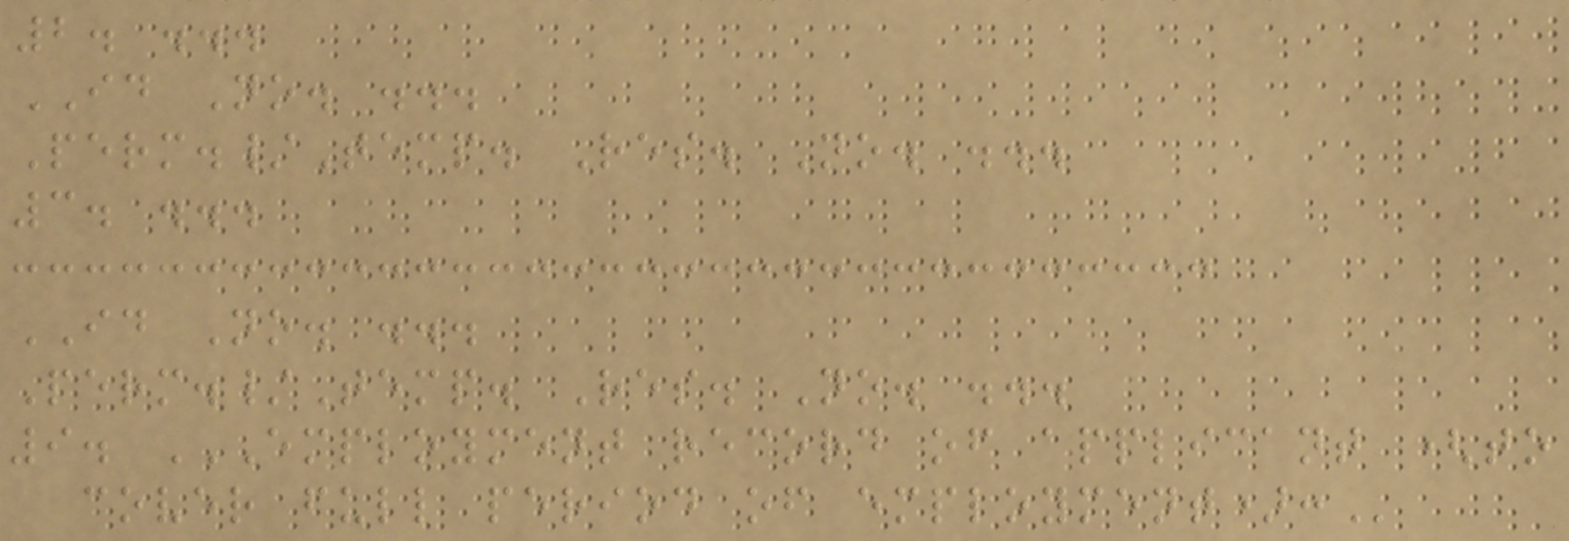2. ...
ID No. ...
Perm./Temp. Res. No. ...
3. ...
ID No. ...
Perm./Temp. Res. No. ...
9. EMPLOYMENT RECORD OF APPLICANT (TO
COVER FULL PERIOD OF EMPLOYMENT):
